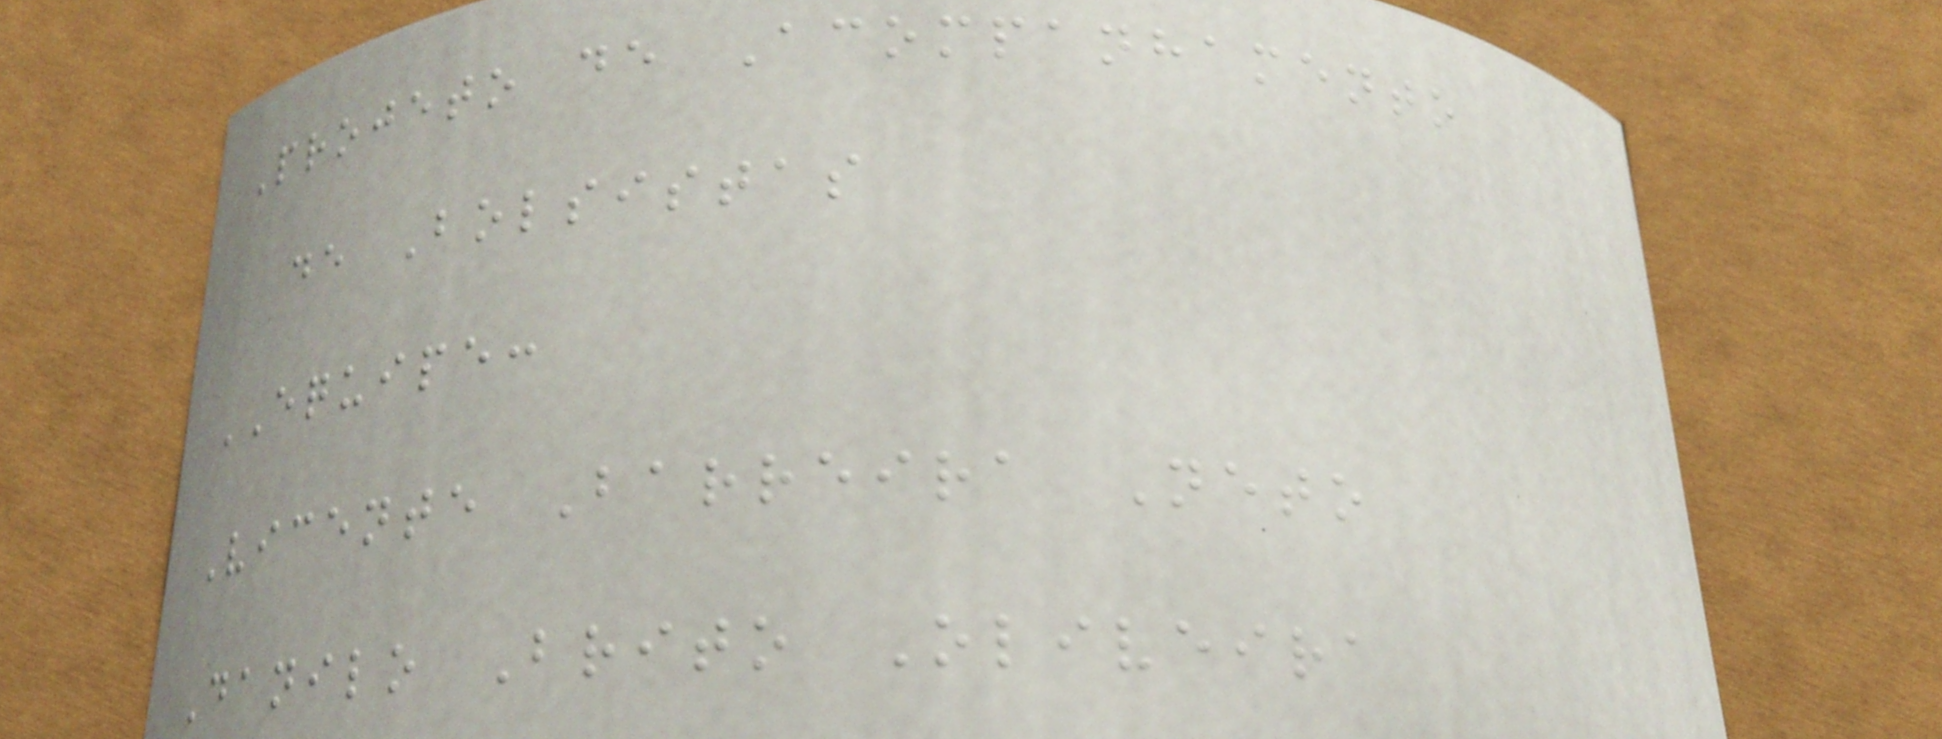Projeto de Acompanhamento
de Bolsistas
EQUIPE:
Vicente Barreira Neto
Danilo Brito Oliveira
